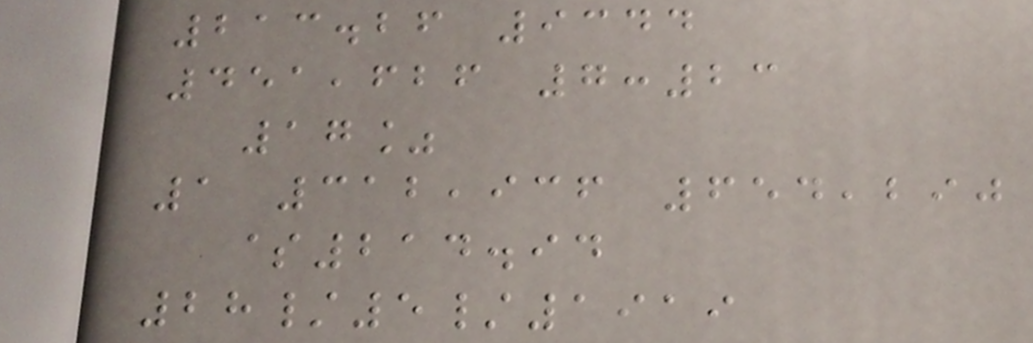213.26 9344
451,626 7:23
17%
1 312,936 654,290
$214.94
28/5/1919
